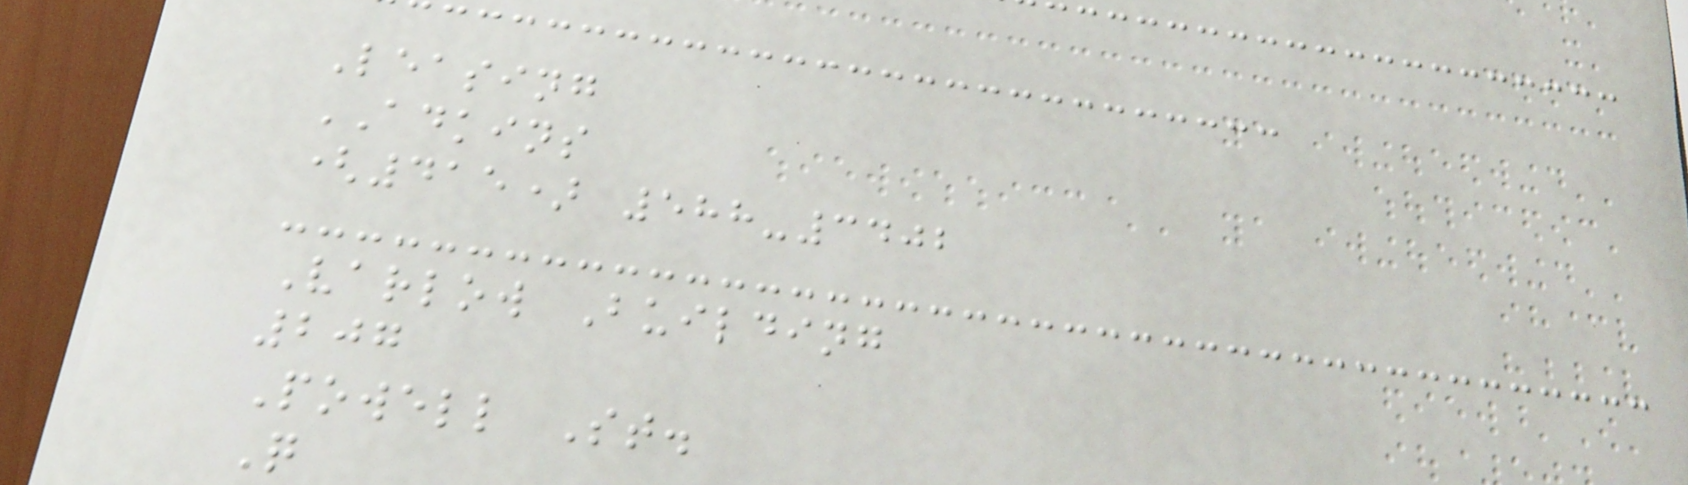Leasing
ADKINS
(415) 588-3402
Varlow Building
207
Powell St.
Q
